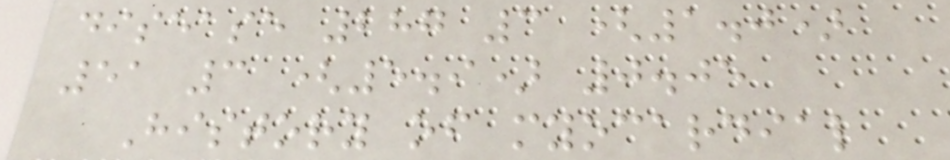disease 287 3 (1.0)
51 3 (5.9) 0.05
History of myocardial
